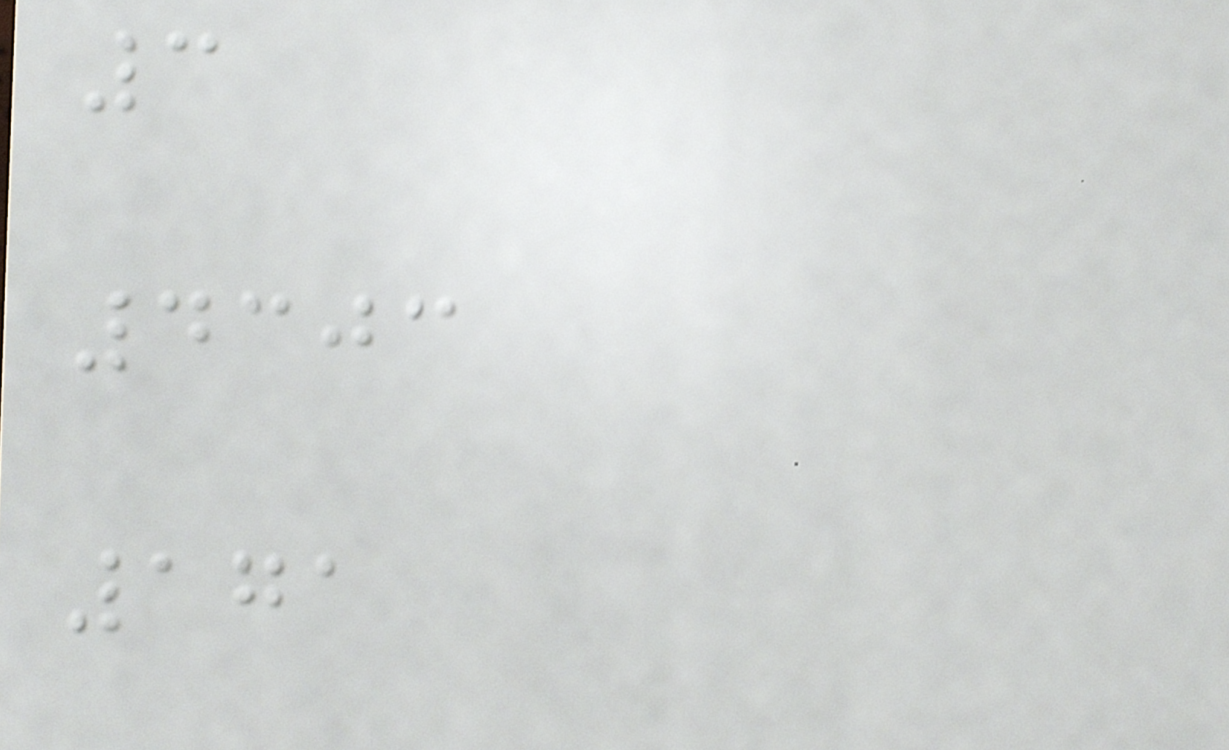3
4303
171
